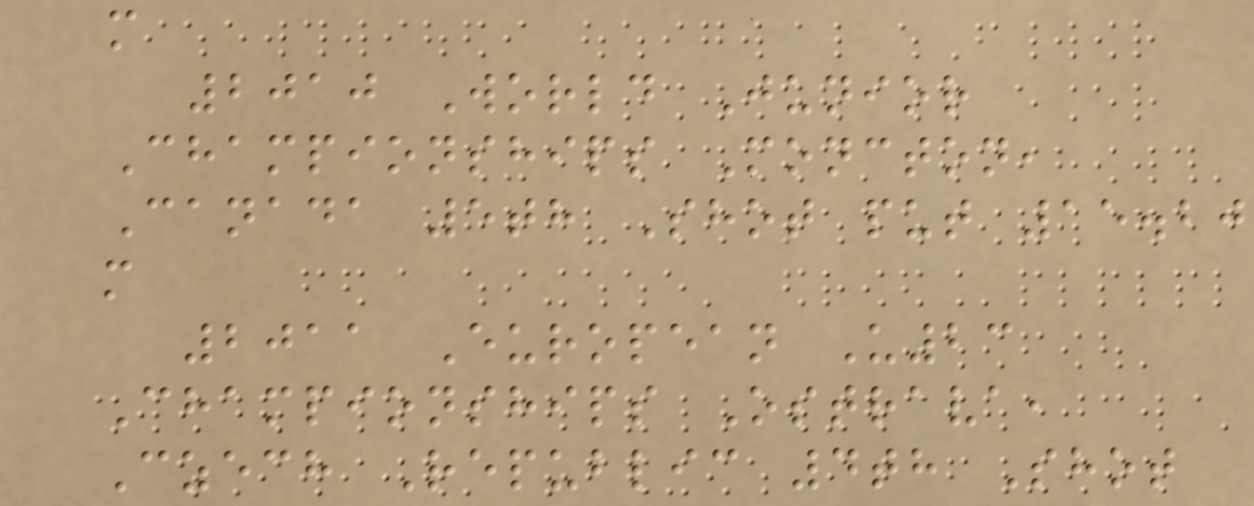m
2010 World Junior
Championships Moncton,
Canada 5th Shot put 15.20
m
2011 European U23
Championships Ostrava,
Czech Republic 4th Shot
